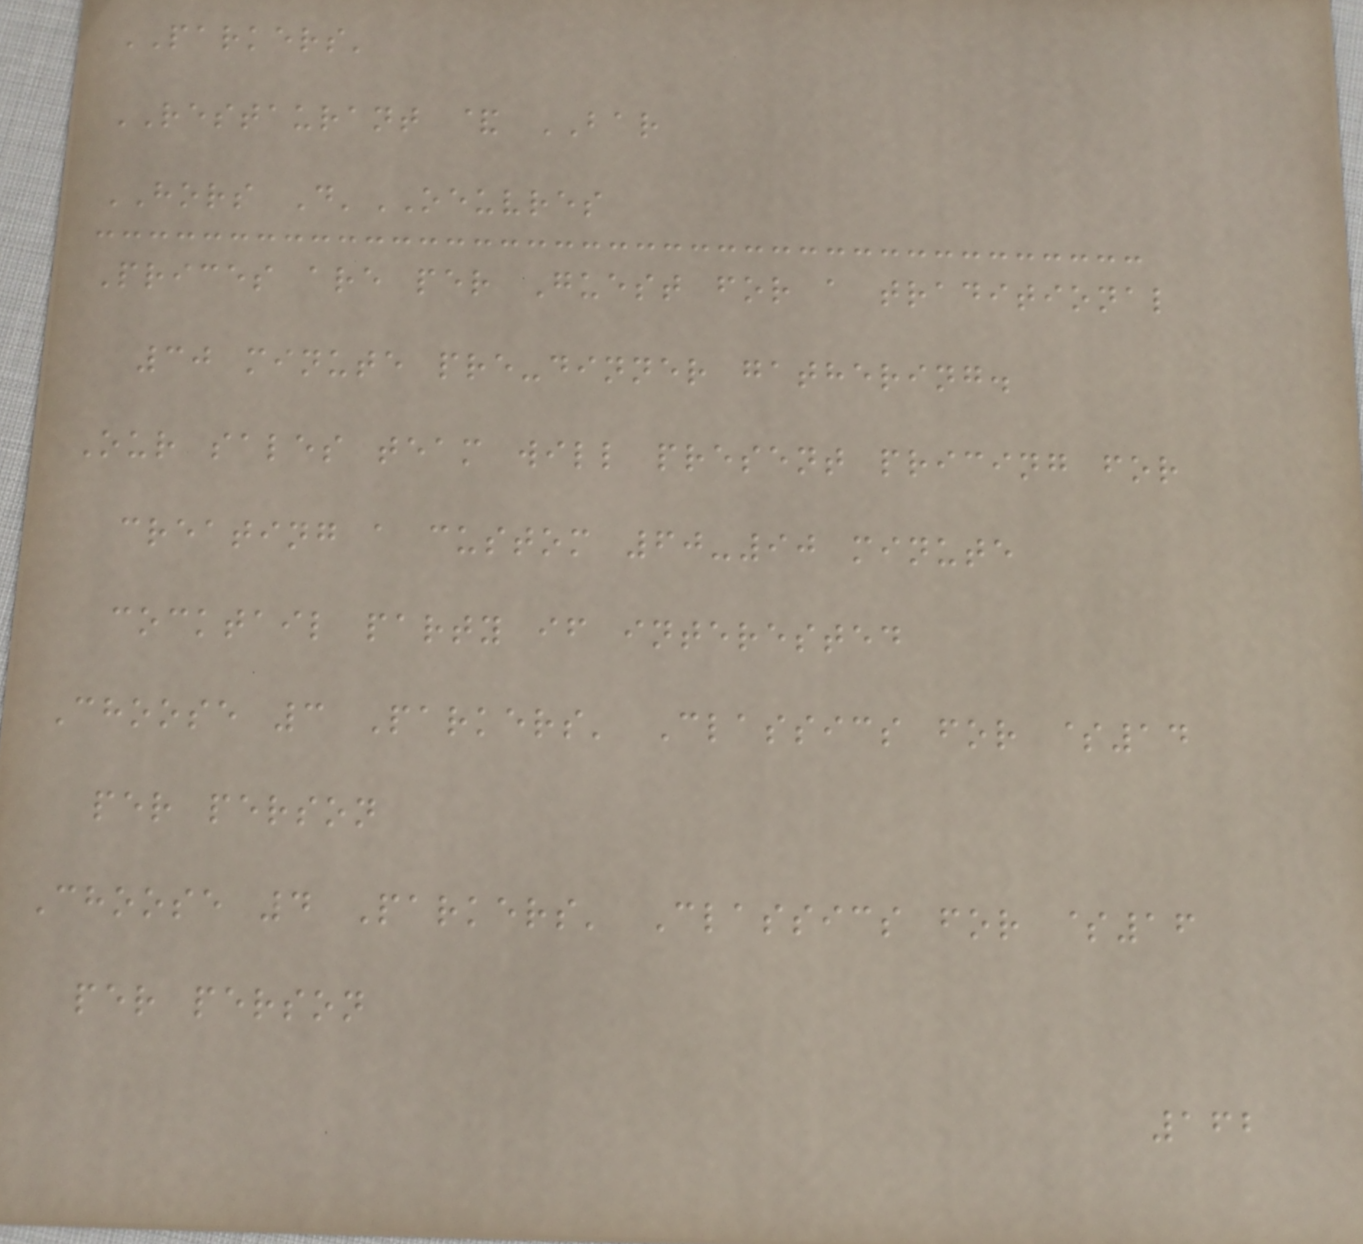PARKERS'
RESTAURANT & BAR
HORS D'OEUVRES
Prices are per Guest for a traditional
30 minute pre-dinner gathering.
Our sales team will present pricing for
creating a custom 60-90 minute
cocktail party if interested
Choose 3 Parkers' Classics for $14
per person
Choose 4 Parkers' Classics for $16
per person
162
